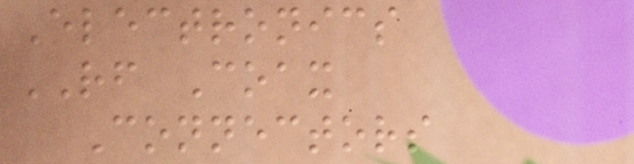Electronics
RF Coax
Connectors
